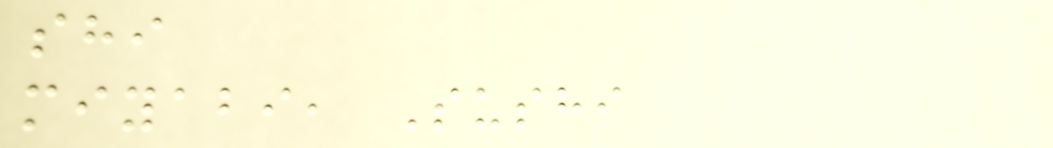shi
miyabi, Sushi
